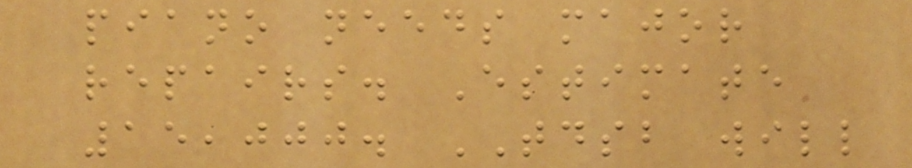piano needs major
repairs. Estimate
15,000. TDSB will
